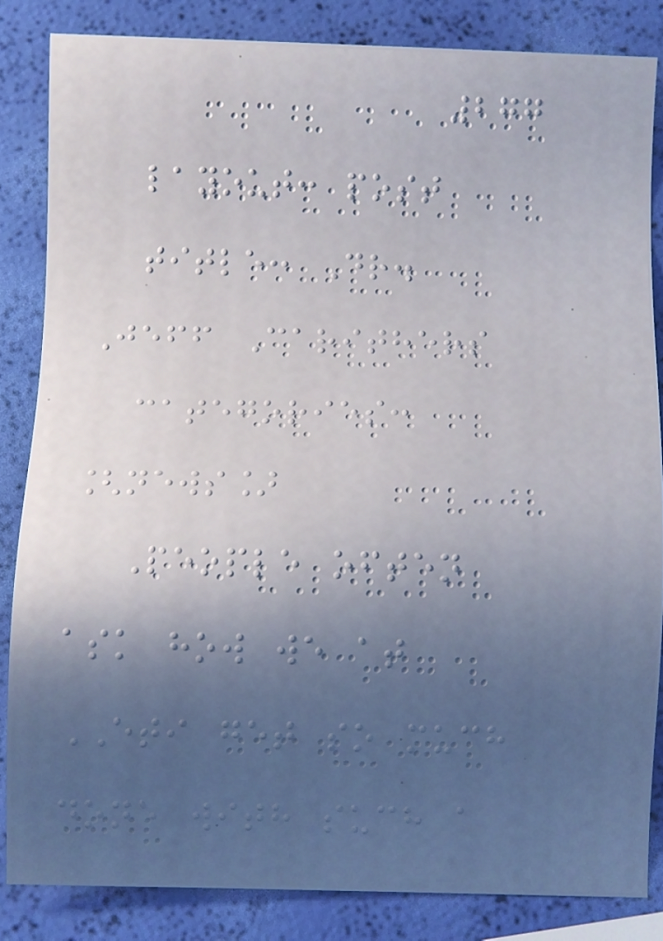277
layout: post
title: Dr.
Jeff Carithers
categories:
[news]
People often
ask how we at
ETI get so much
done with such a
